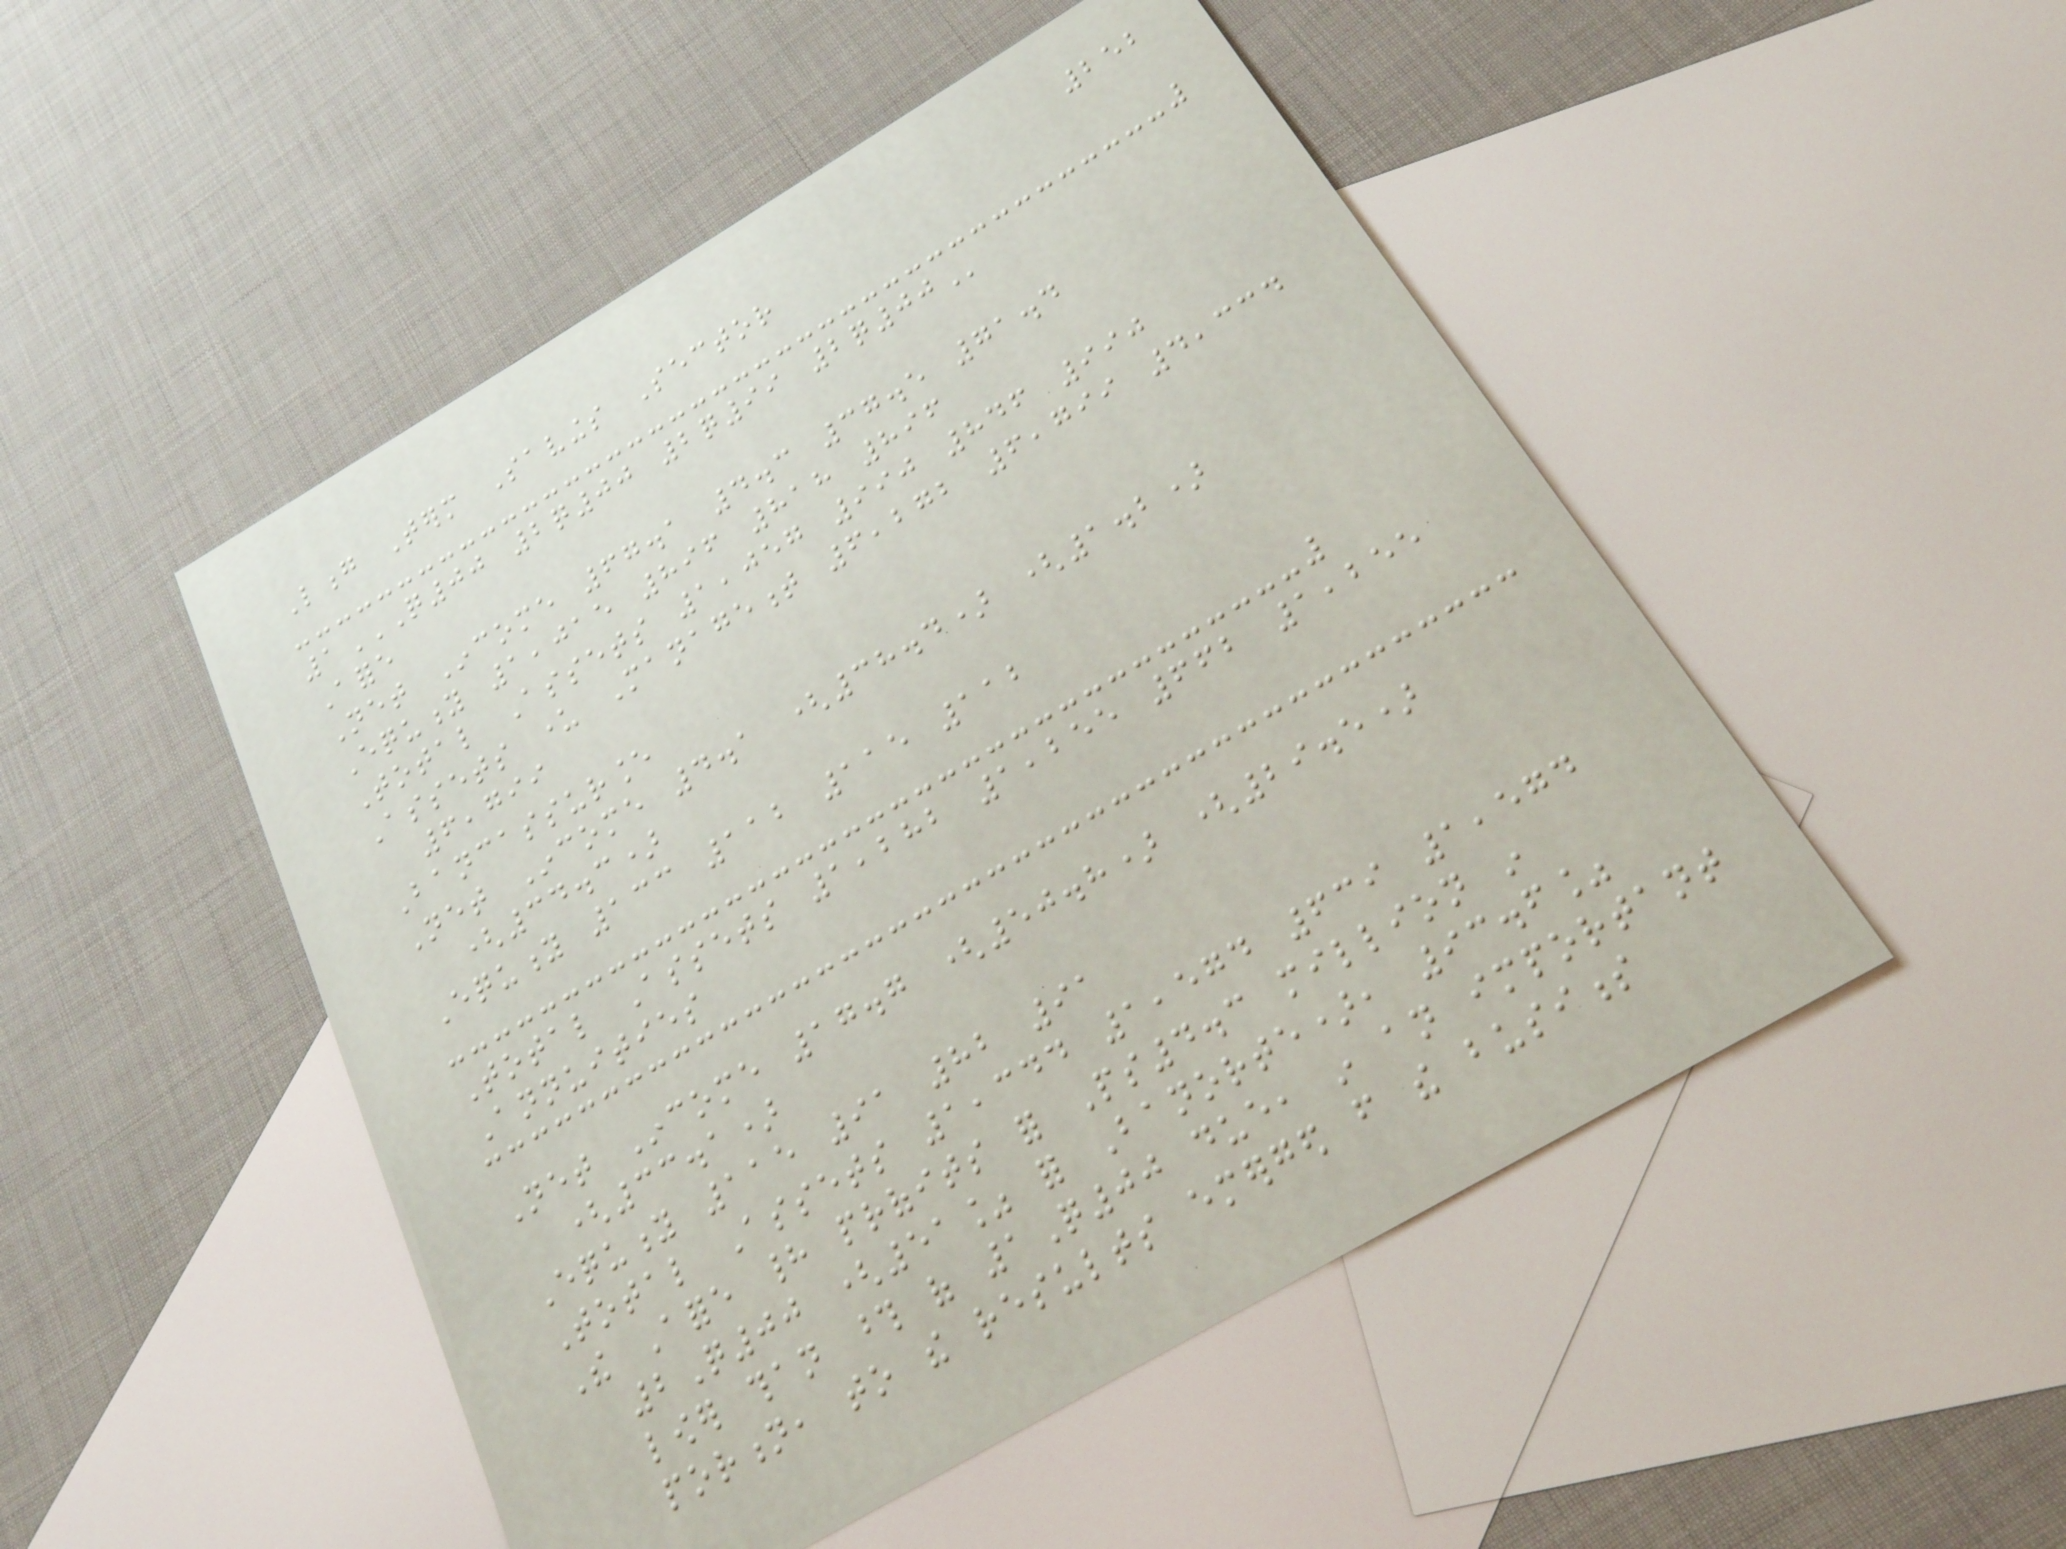252
Long Term Savings Sector
1Q00 2Q00 2Q99 2Q00
Afore
Net Income 67.1 4.3 37.5 71.4
Equity 1,015 896 818 896
Total Assets 1,057 990 846 990
Assets under Management 6,272 6,799 4,334
6,799
Bancassurance
Net Income 4.1 (38.4) (1.2)
(34.3)
Equity 133 112 115 112
Total Assets 1,282 1,255 662 1,255
Annuities
Net Income 17.7 (50.8) (29.5)
(33.1)
Equity 115 91 82 91
Total Assets 1,344 1,574 639 1,574
The Afore had profits for Ps4.3 million in
2Q00 (51% for Banorte), 93.6%
lower than those of 1Q00 due, in an important
portion, to the results emerged from the business
